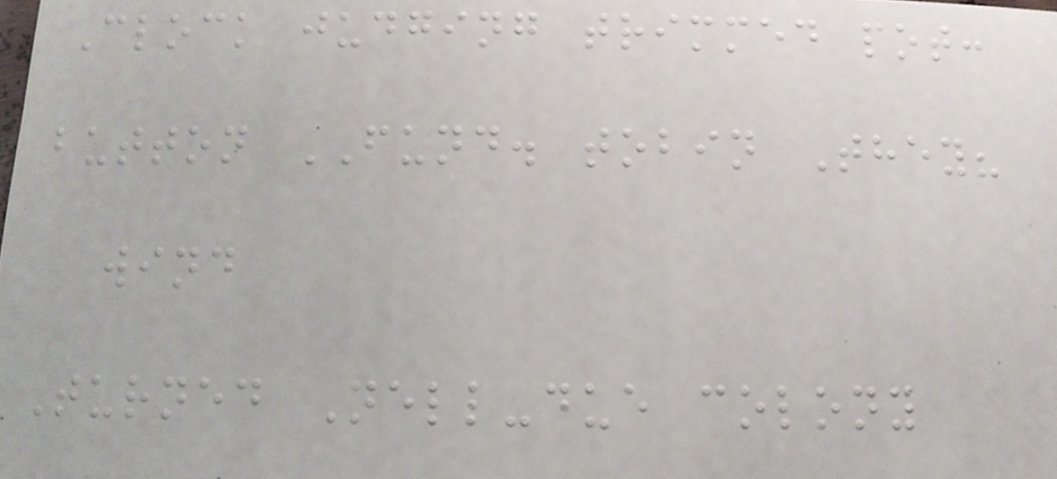Clock judging trimmed pot:
button FUND. tobin They?
wind
Turned Nell-due colony
